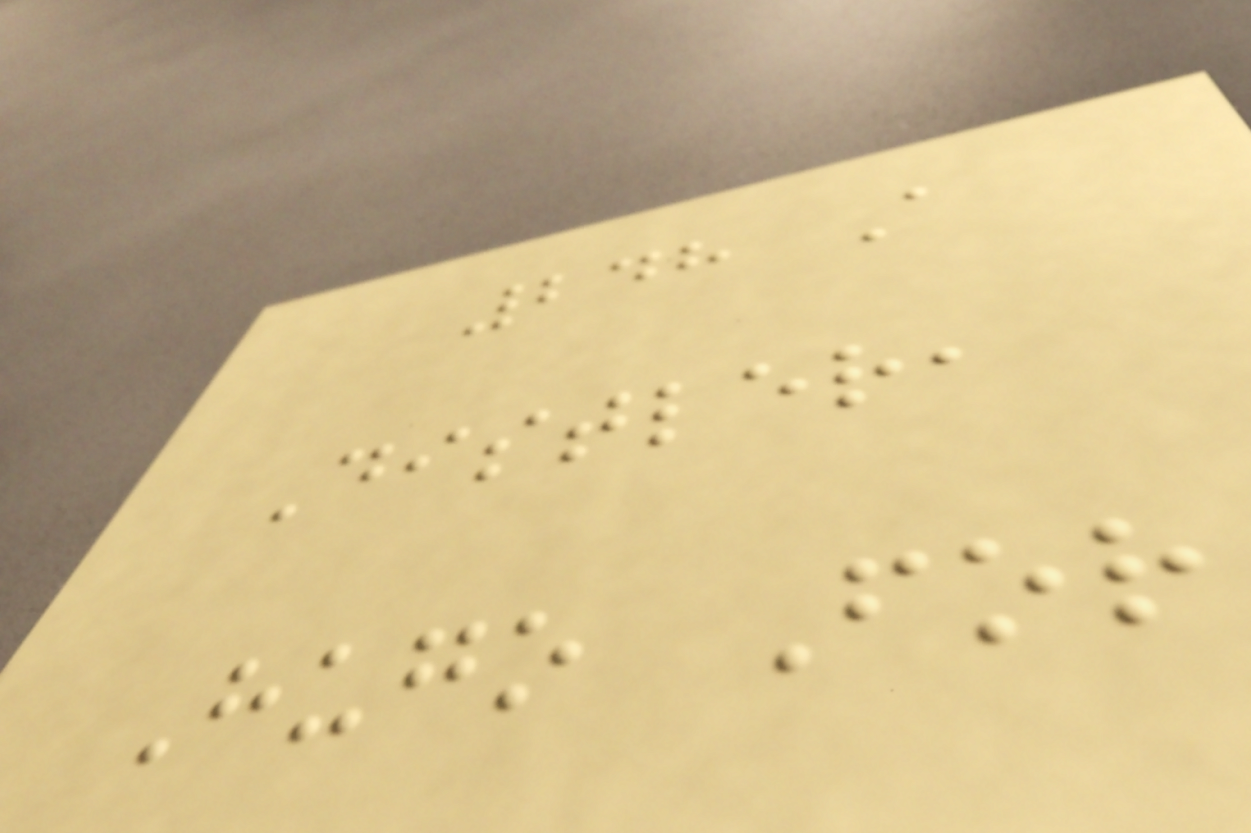248 A
Distler,
Hugo For
